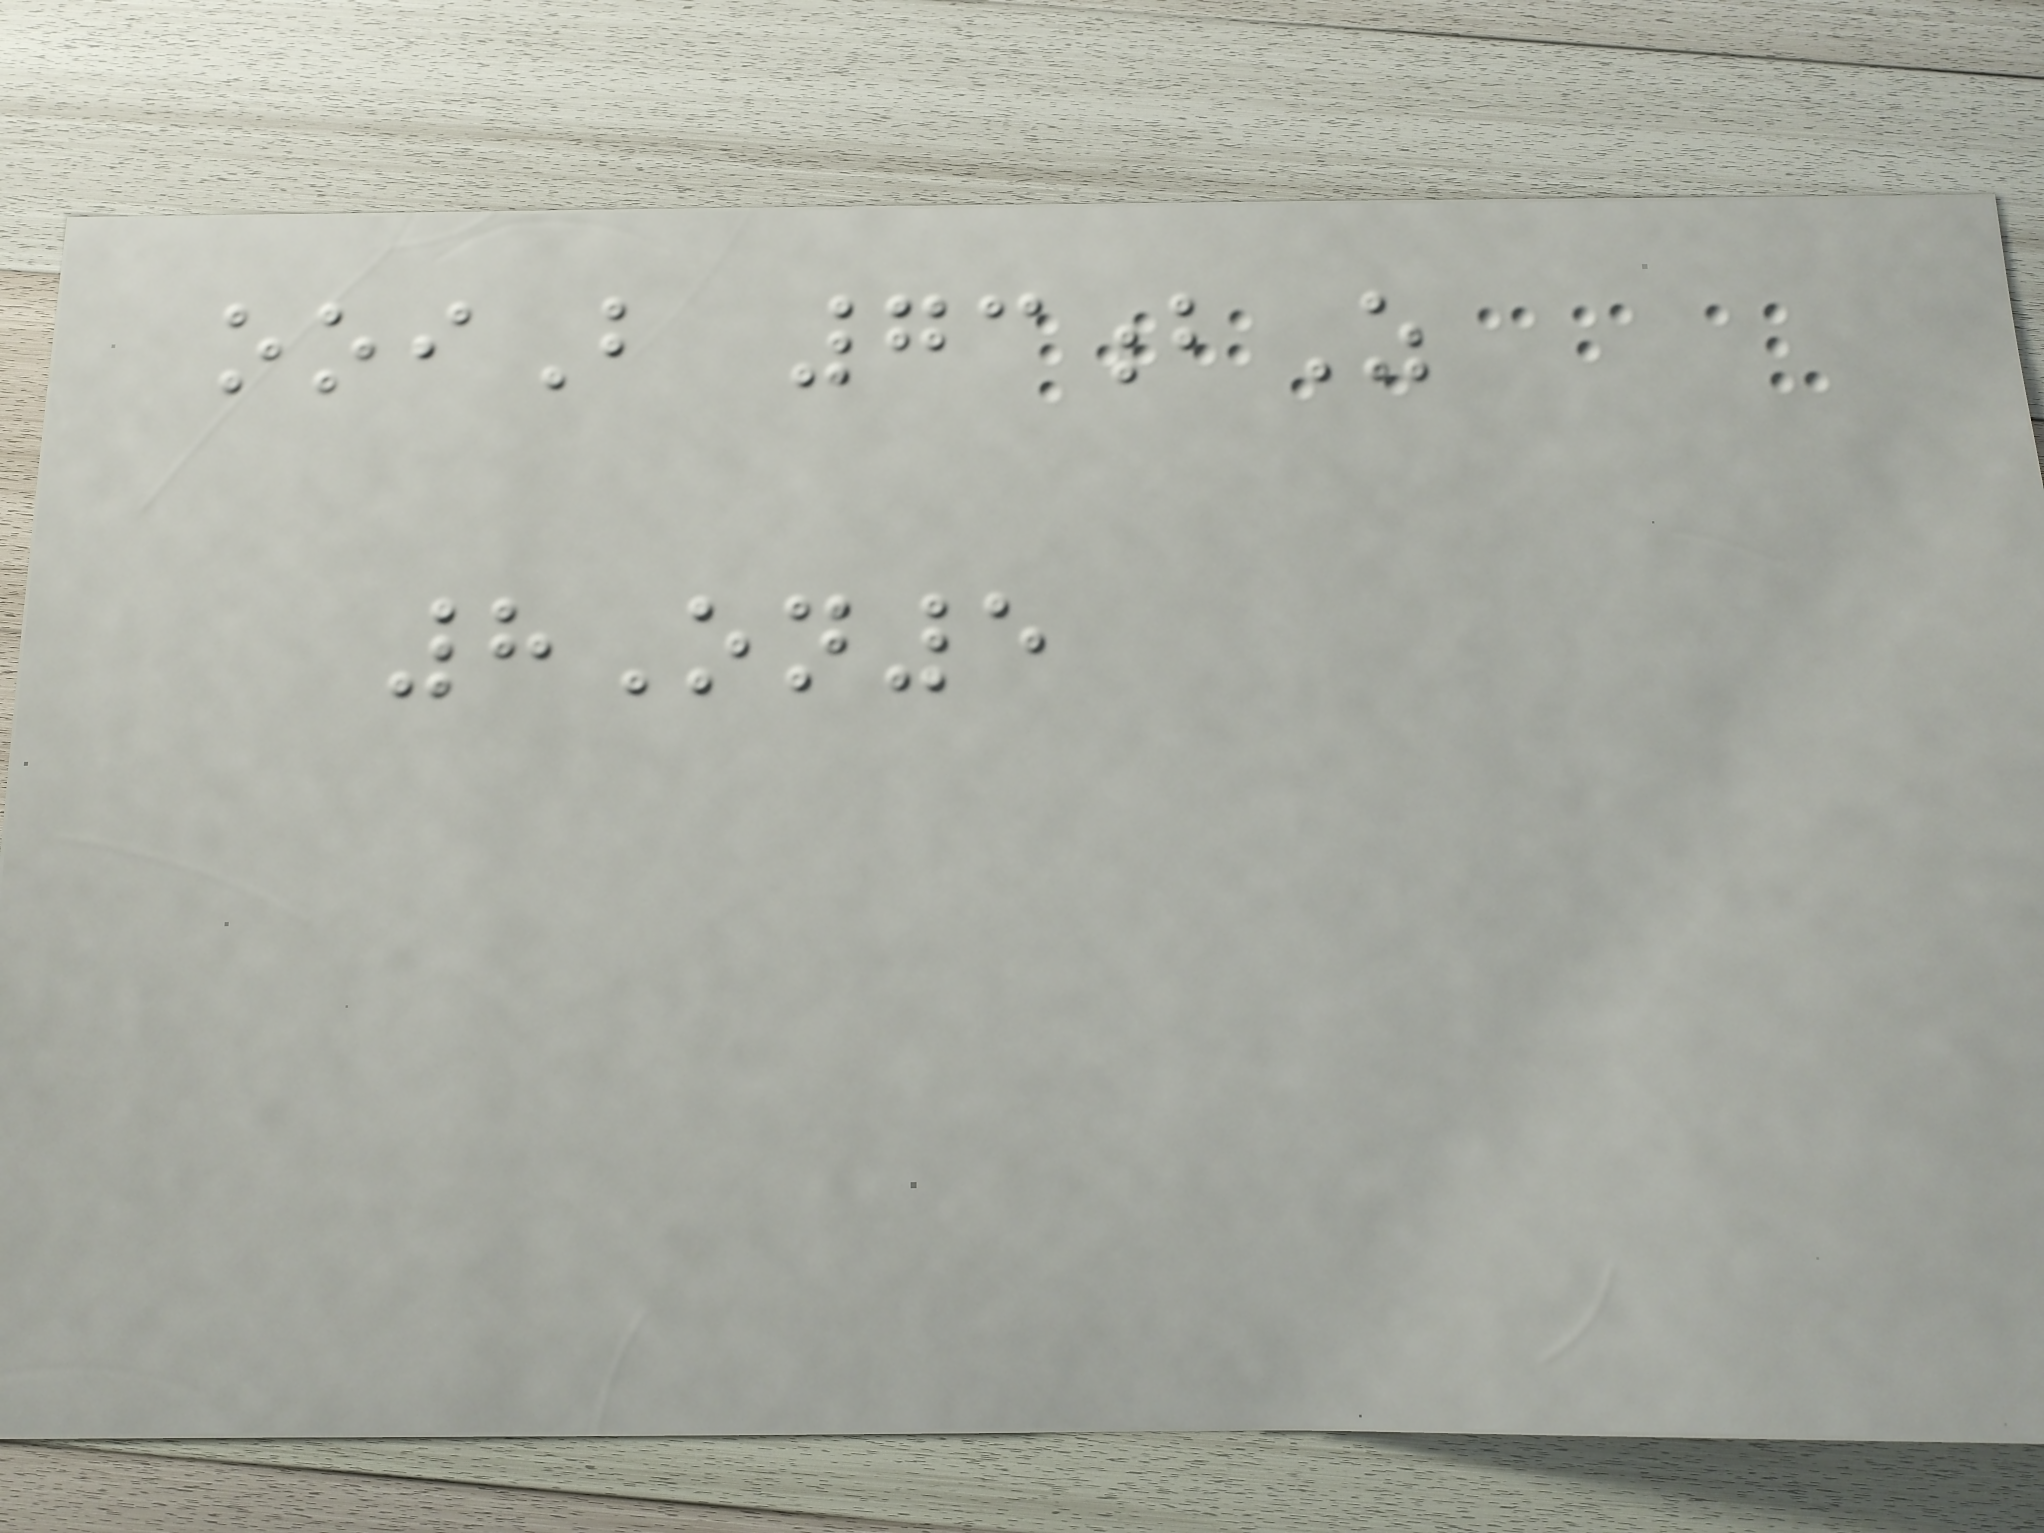ooiB 73bZ
8On5
